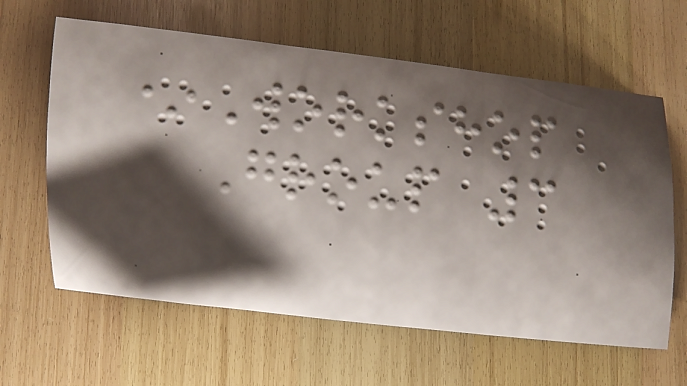*Workshop
Group 3
